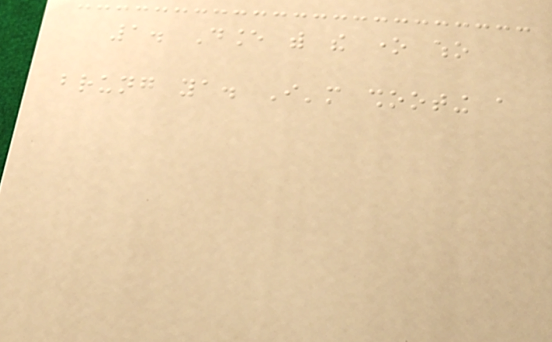1. Dance with the one who
brung ya. I'm shooting a
